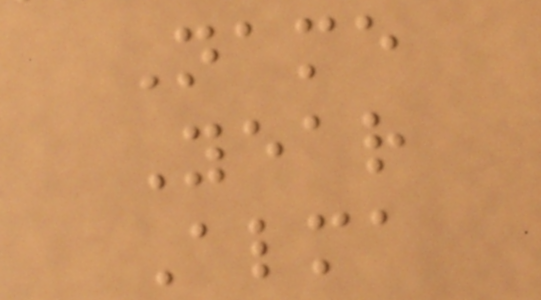Name
Year
Alma
